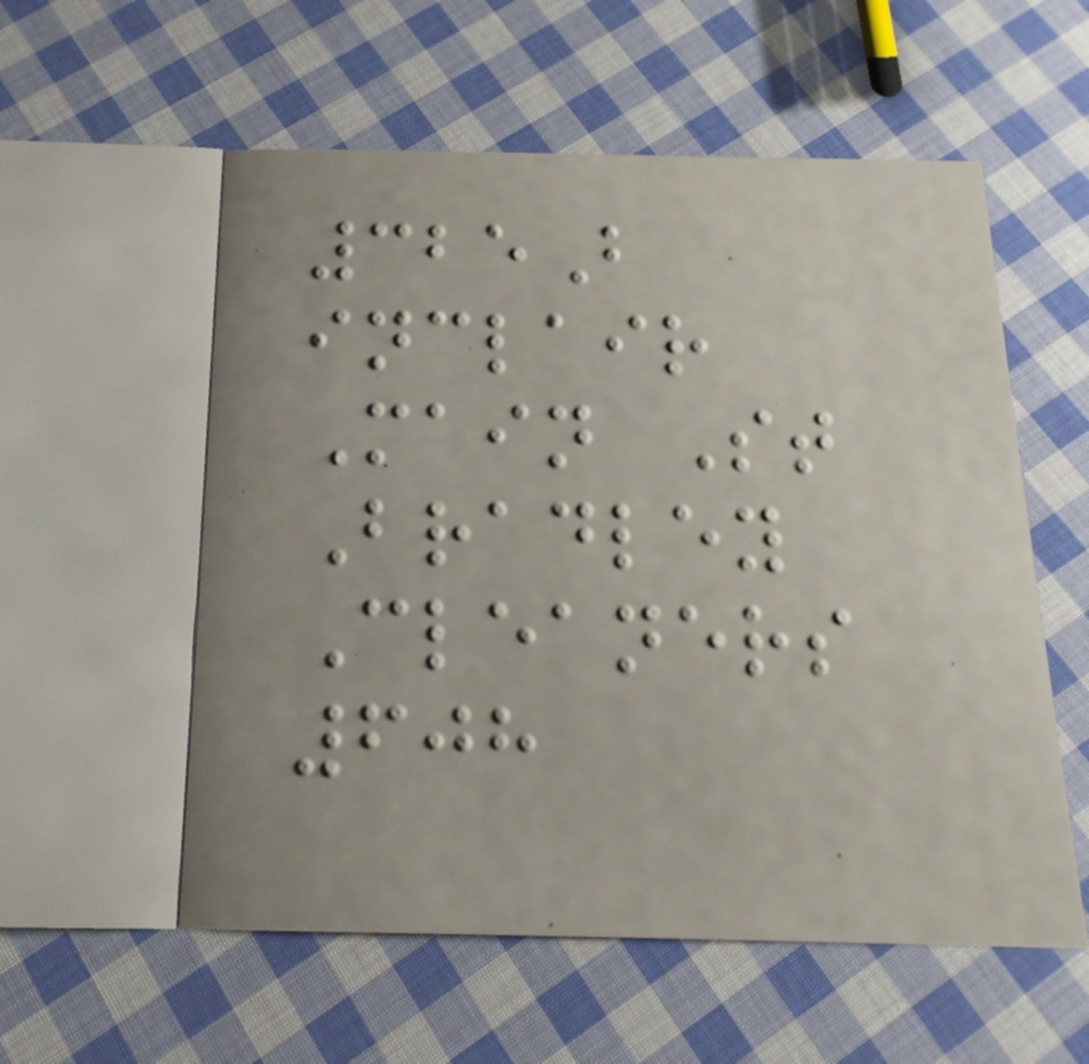325B
inclair
Main St
Bradley
Cleaners
608
